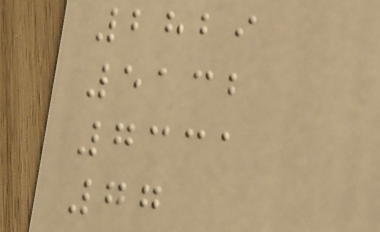2829
5132
7331
77
